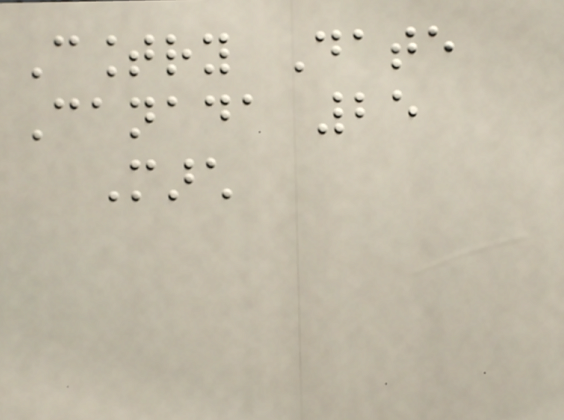Country Date
Canada 25
March
